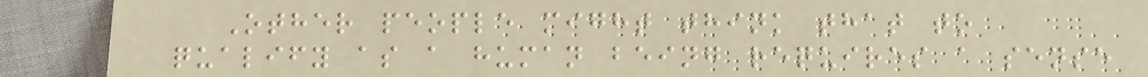Other people might think that to
qualify as a human being requires a sense
